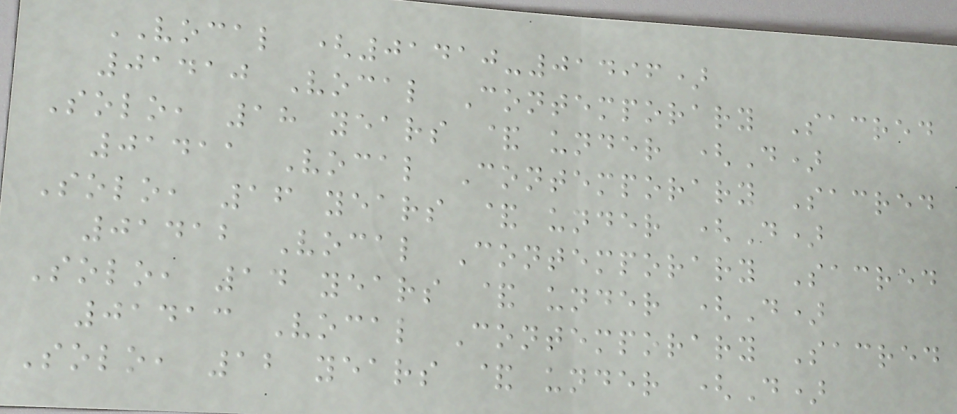VOCAL (01410-01496)
01410 Vocal Contemporary Sacred
Solo, 18 years & under (D)
01411 Vocal Contemporary Sacred
Solo, 16 years & under (D)
01412 Vocal Contemporary Sacred
Solo, 14 years & under (D)
01413 Vocal Contemporary Sacred
Solo, 12 years & under (D)
